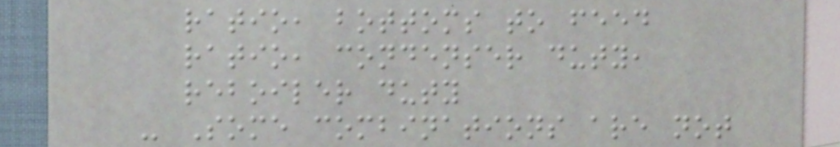ratio, bottoms to feed
ratio, condenser duty,
reboiler duty
- Some combinations are not
